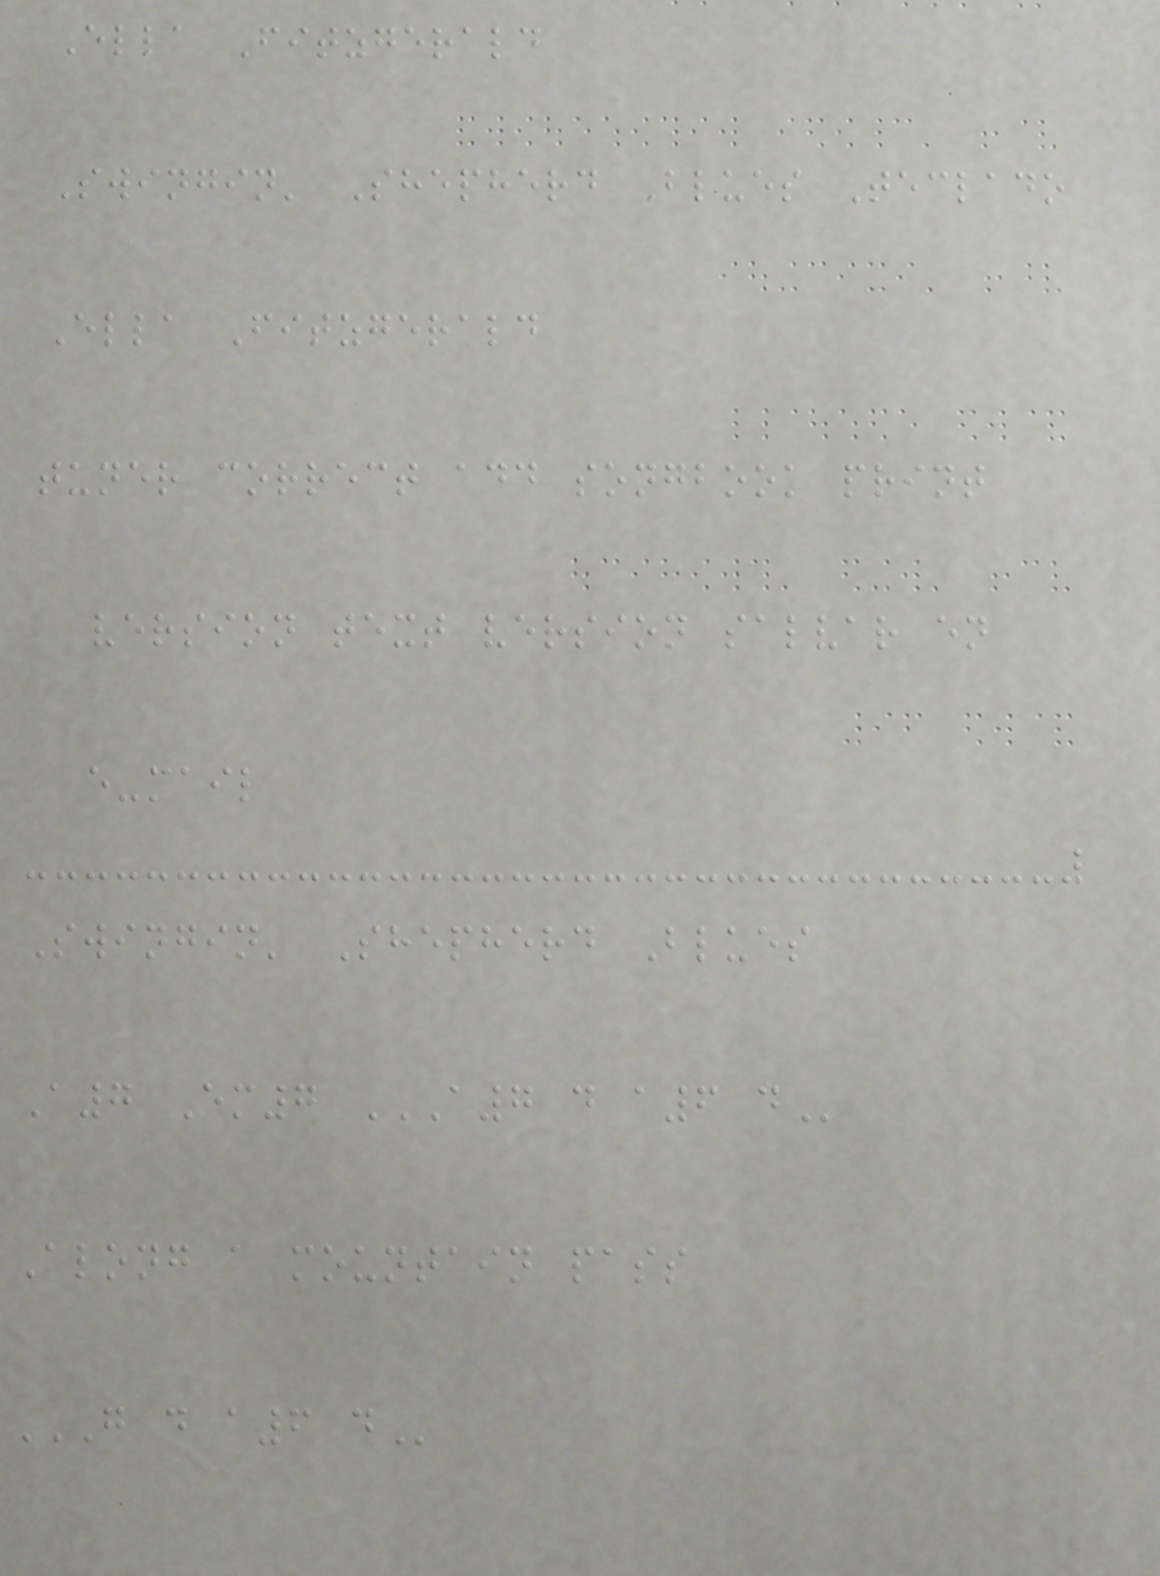Ella Fitzgerald
Swingin' Shepherd Blues Teclado
Ella Fitzgerald
tuner correct add songbook print
version text version salvar en
e-mail
Swingin' Shepherd Blues
A7 Em7 A7 D A6 D
Along a mountain pass
G D A6 D
